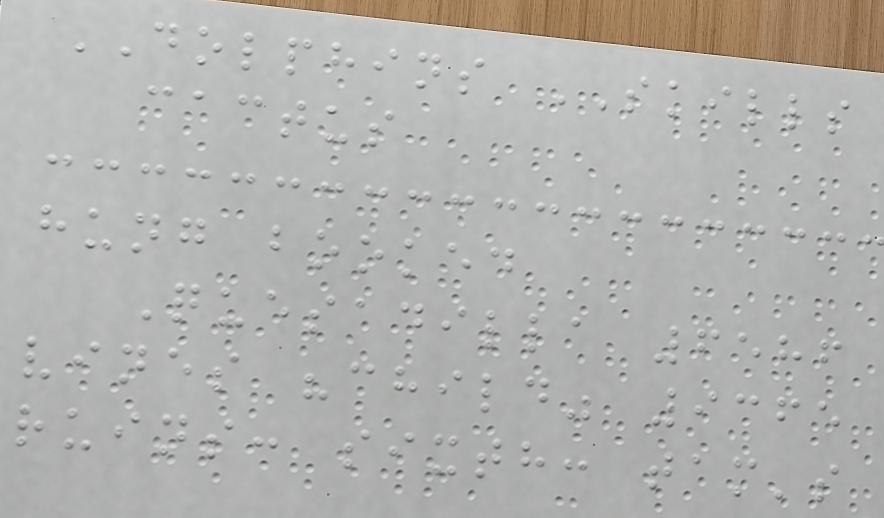DOLPHINS SKILLS
cactus
hung booked
Quesadilla 6586
vines "child" 9365
ruins: sixth: tam's
